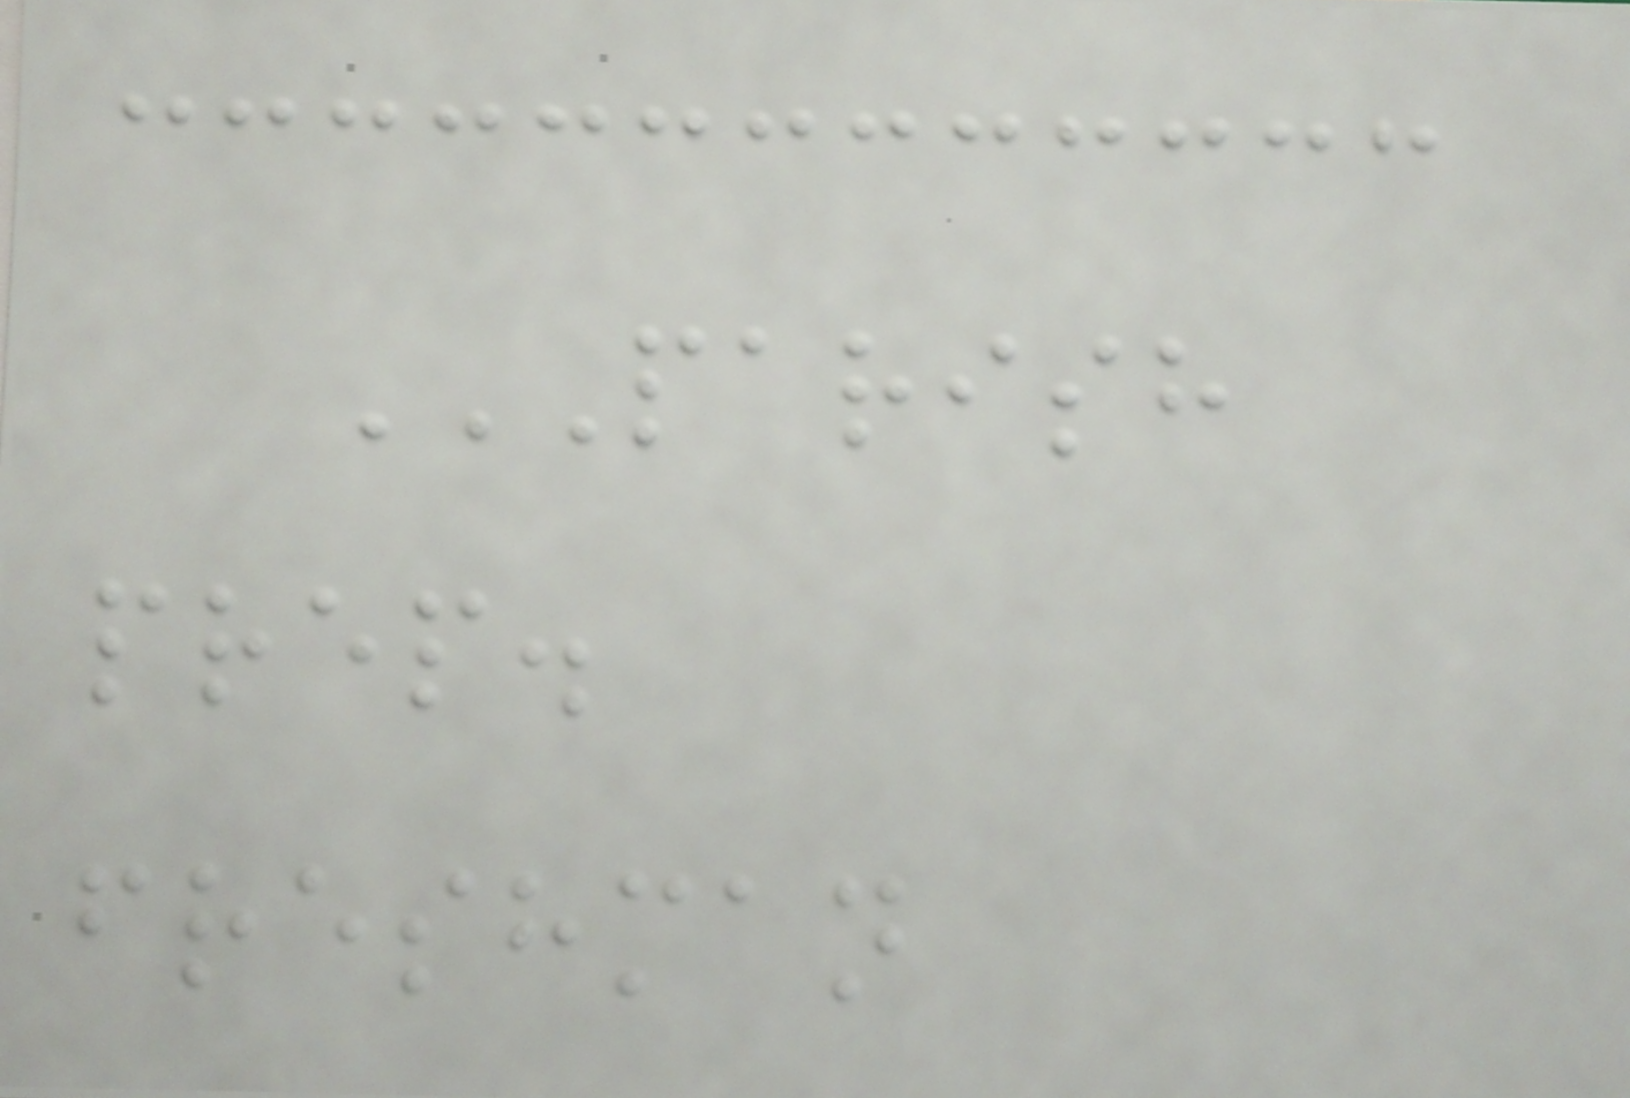PARISH
PREP.
FRESHMAN
